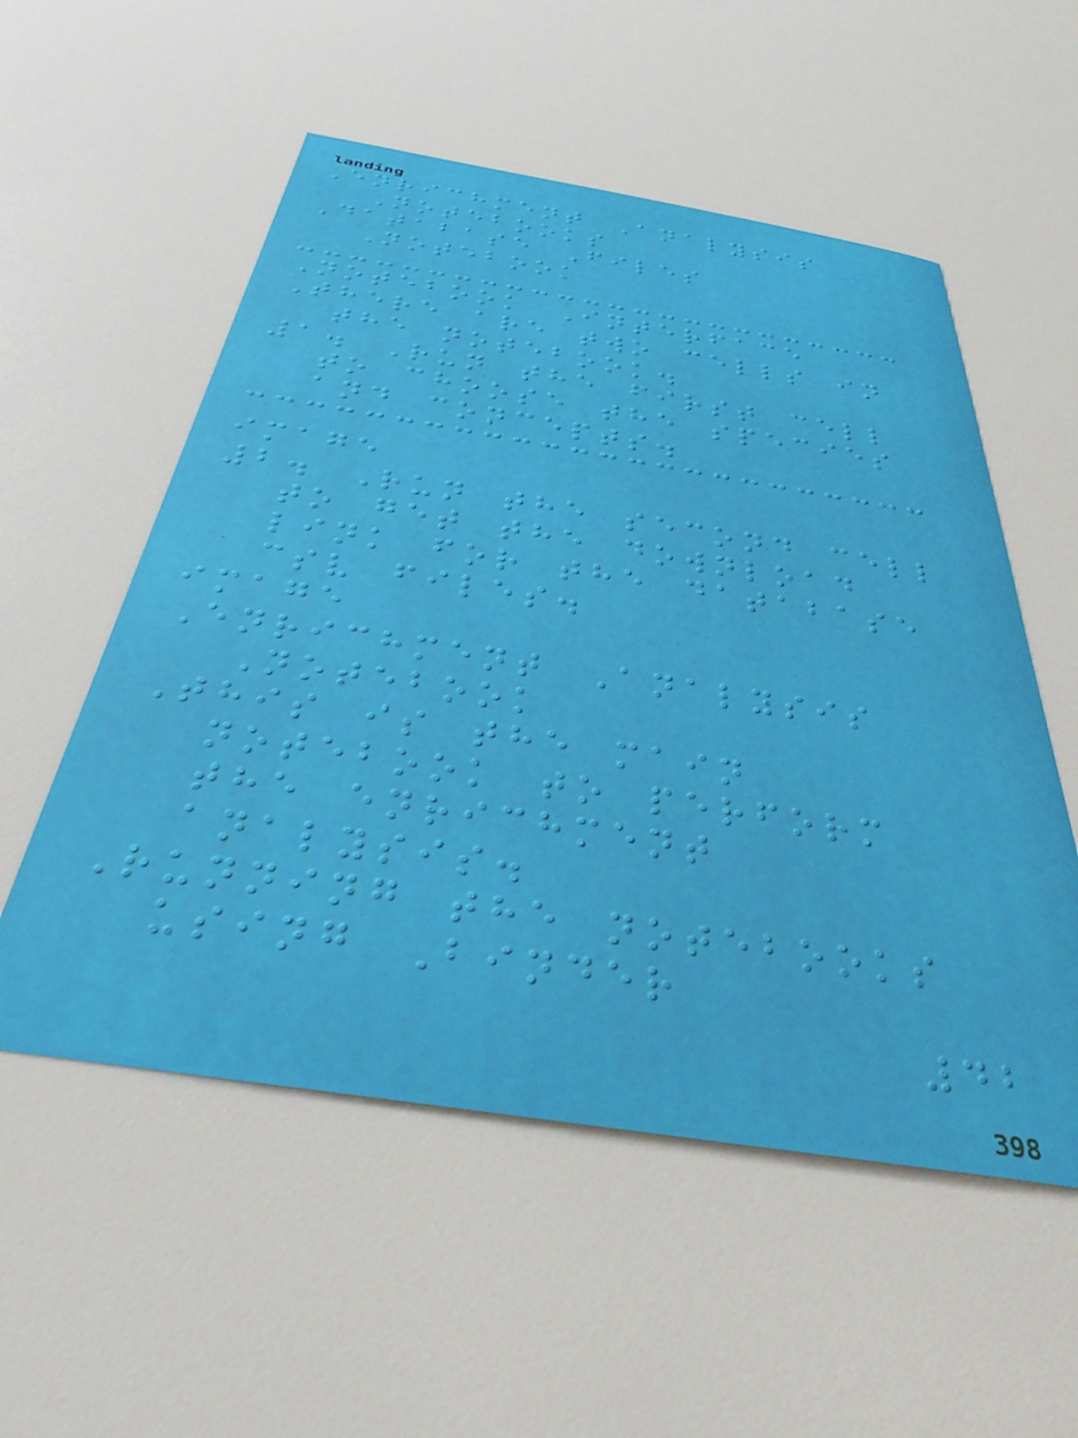Enrichment Analysis
Notebooks
Database Files
Notebook
Notebook Interface
There are two cells in
the notebook.
1. Run the first cell
to choose the species
and concepts.
image
2. Run the second cell
to get the download
link for the database
csv files.
image
Enrichment Analysis
Notebook
This is the main
notebook to perform
the enrichment
analysis.
Running the notebooks
using Binder
42
